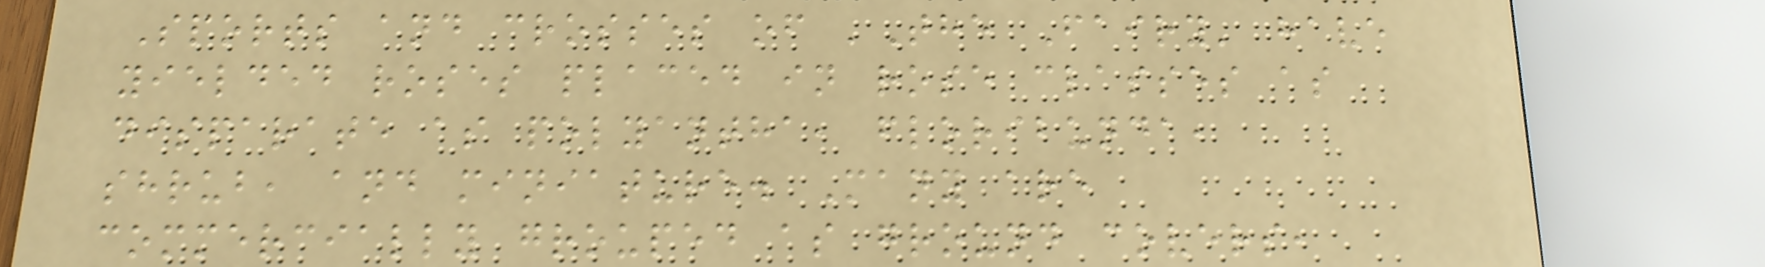Sports and crosses of 'The Fairy' have
yielded roses placed in rose classes as
disparate as polyantha, floribunda,
shrub, and miniature. Many are
commercially grouped as ground covers,
